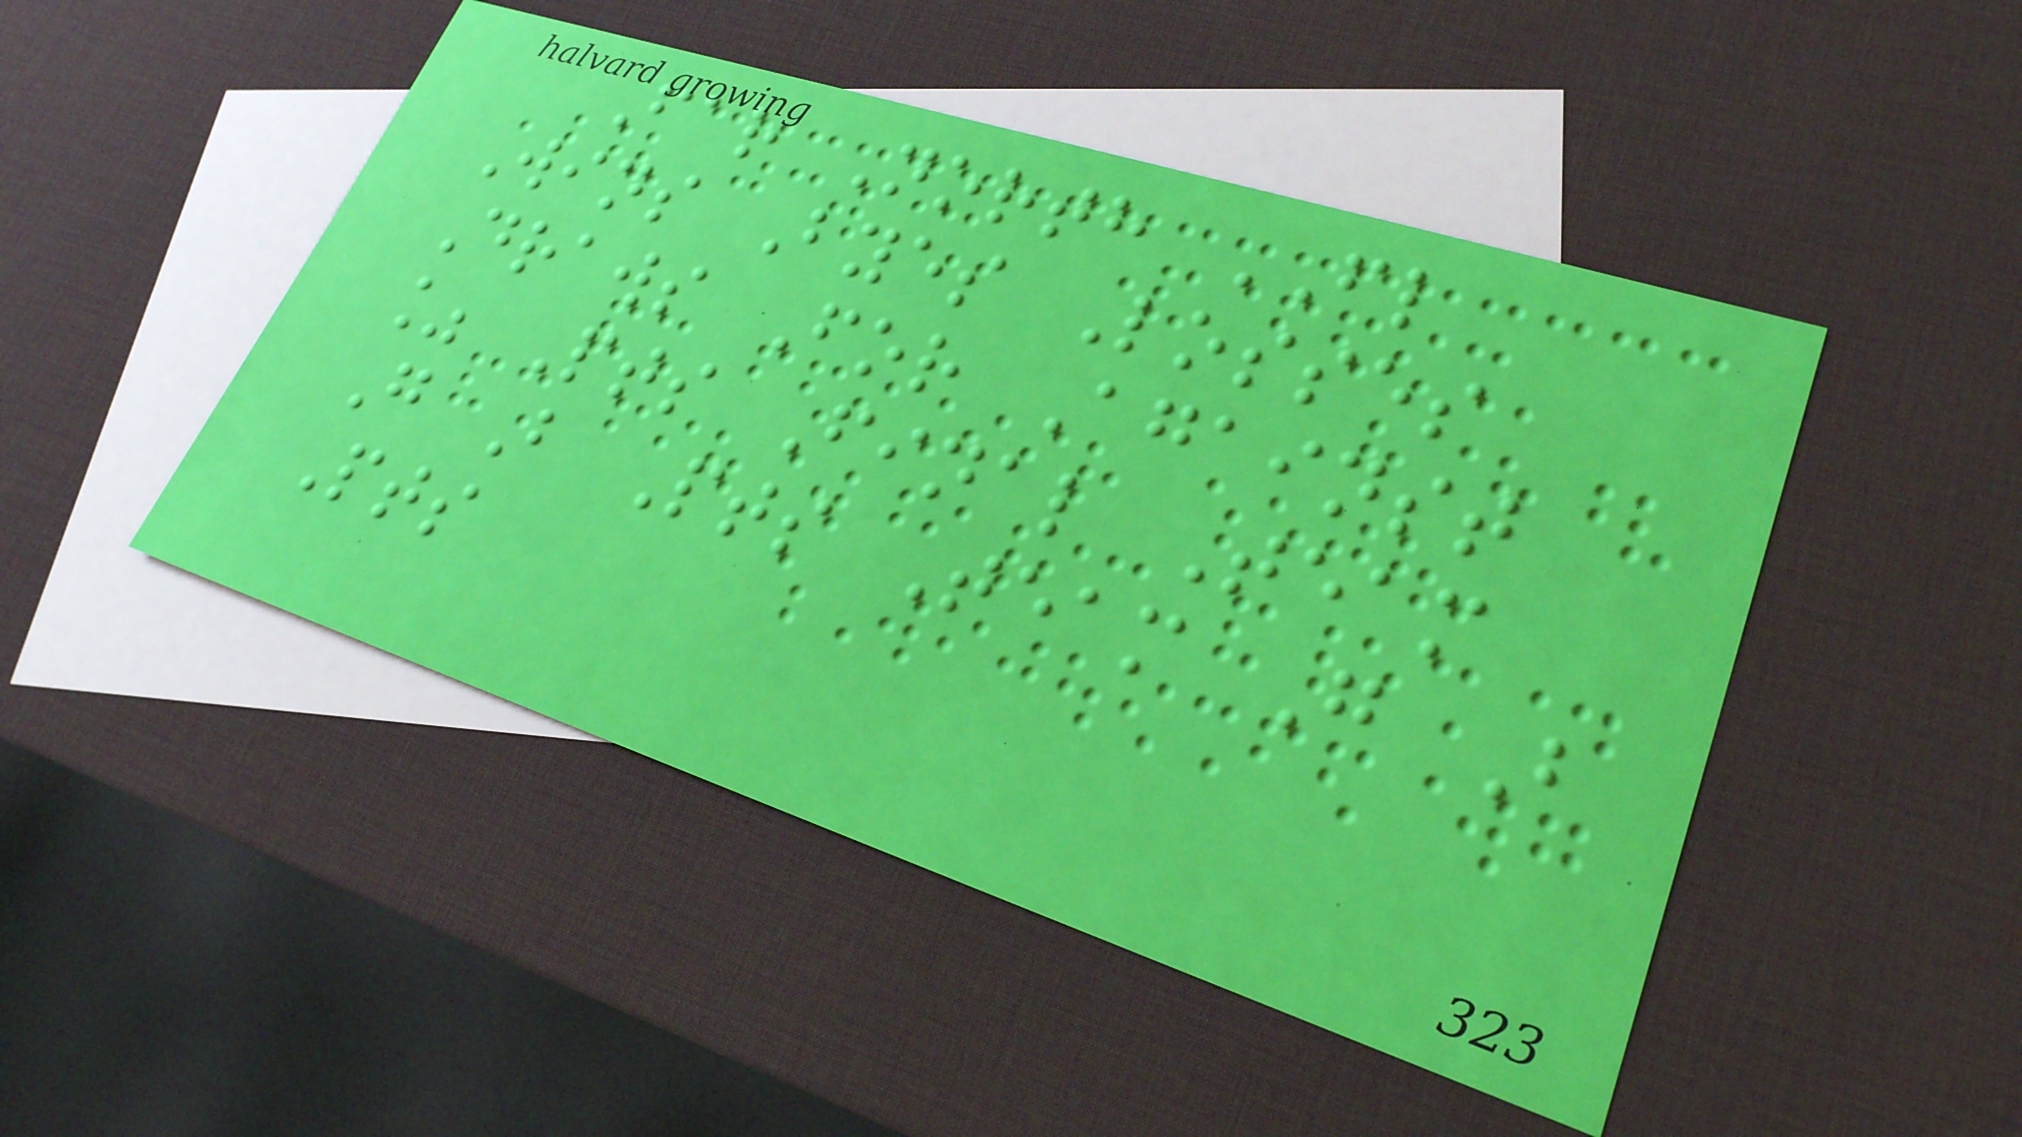Far North FL
Wins Byes Losses
Draws For Against
% Pts Final Team
G B Pts Team G B
Pts
